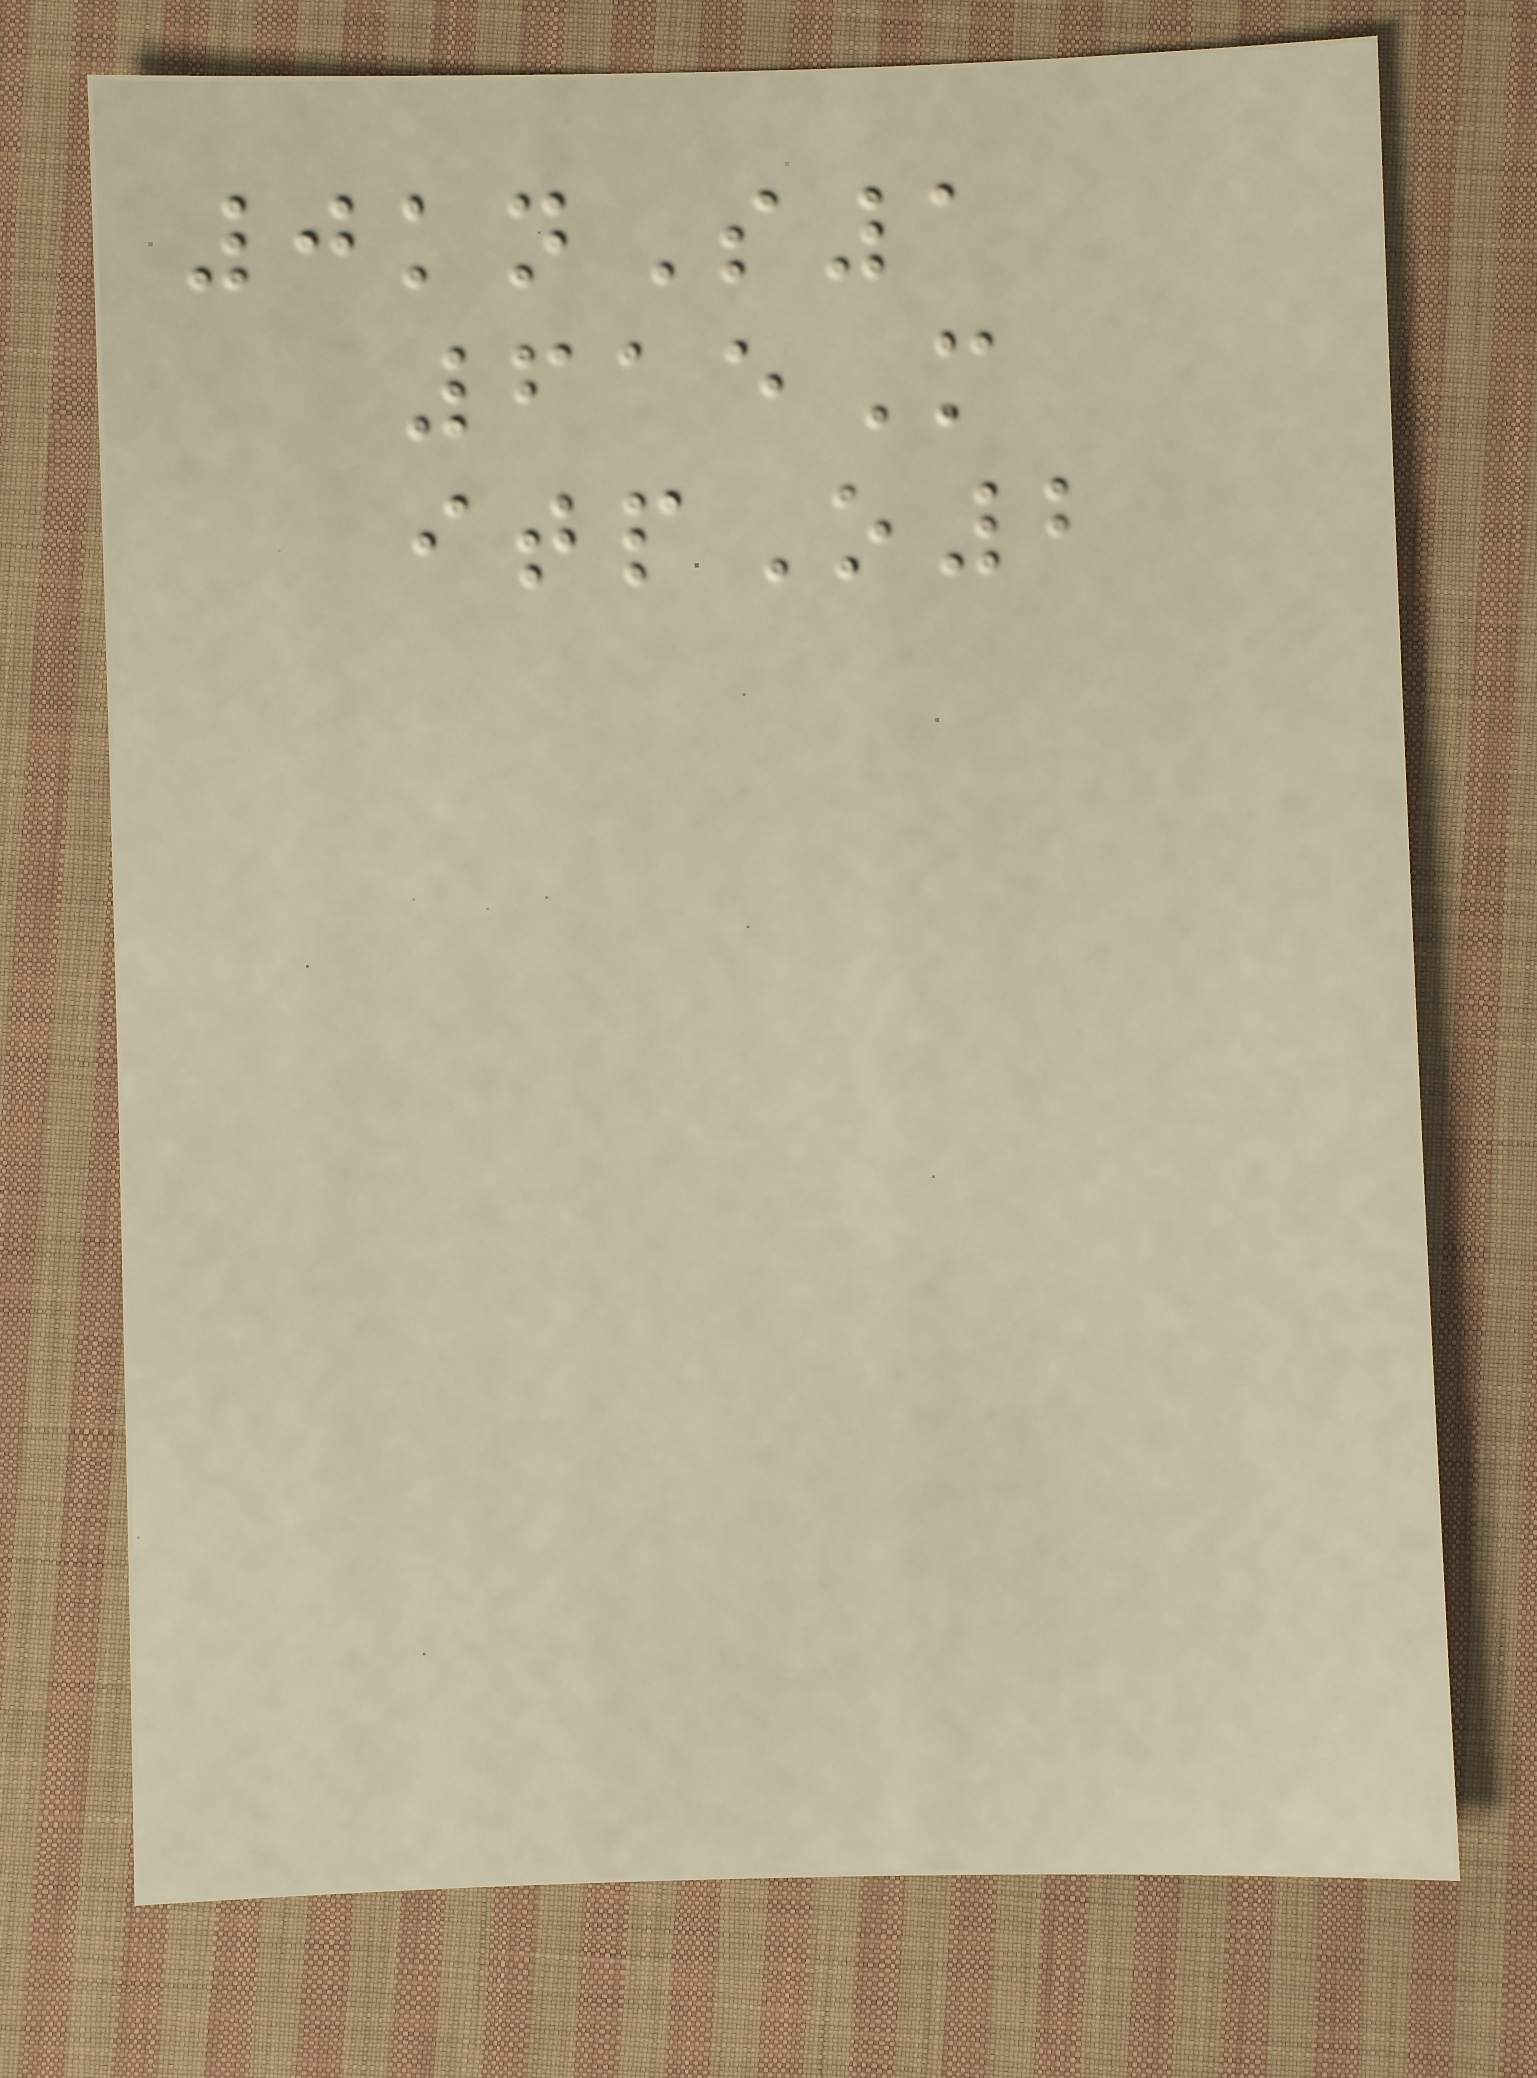0knS1
615M
itpO2
